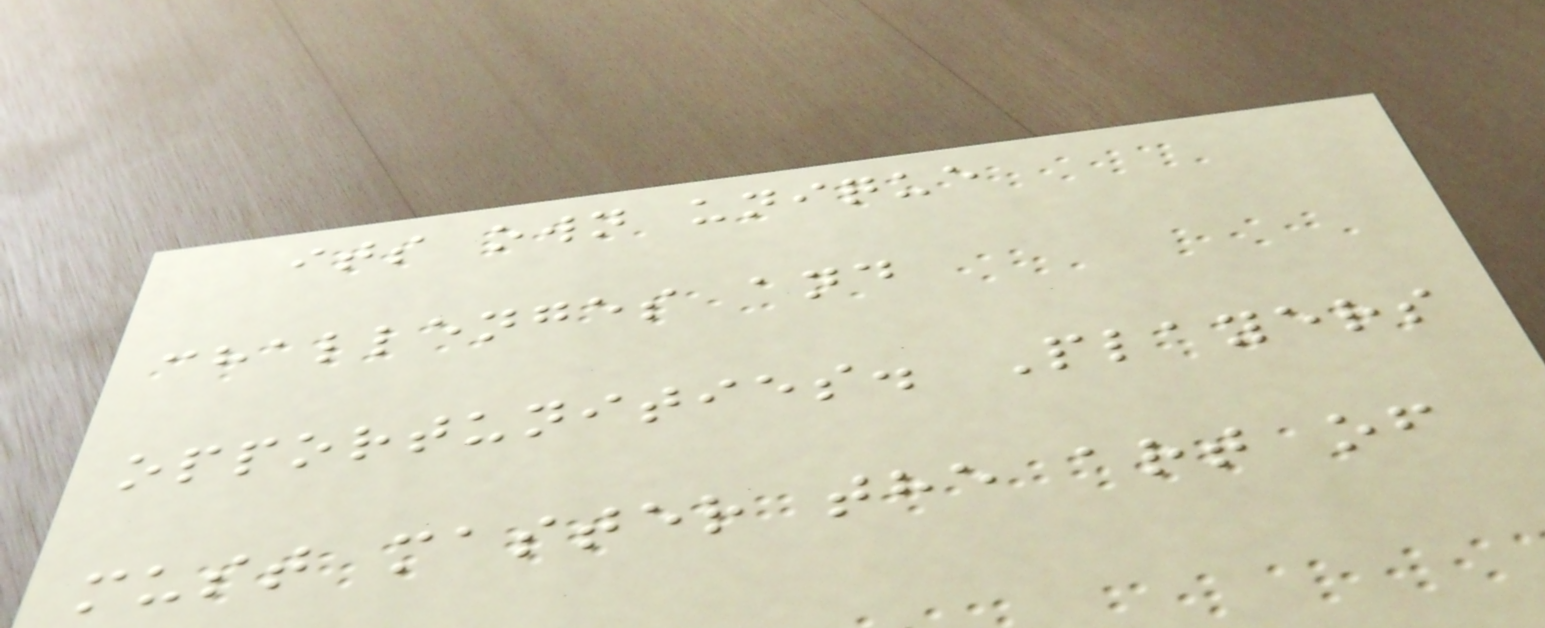its own unique
challenges and
opportunities. Players
must master the art of
